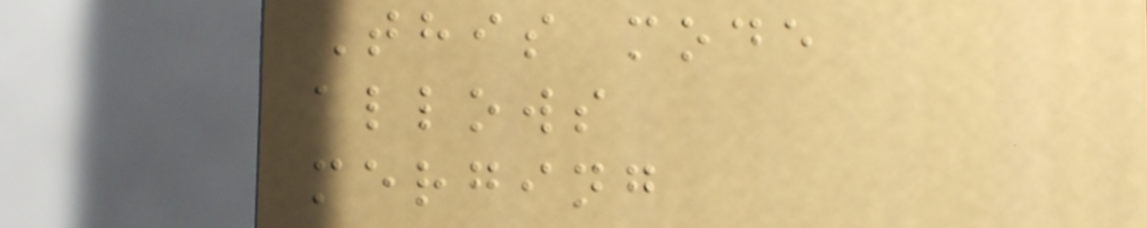This mode
allows
merging
